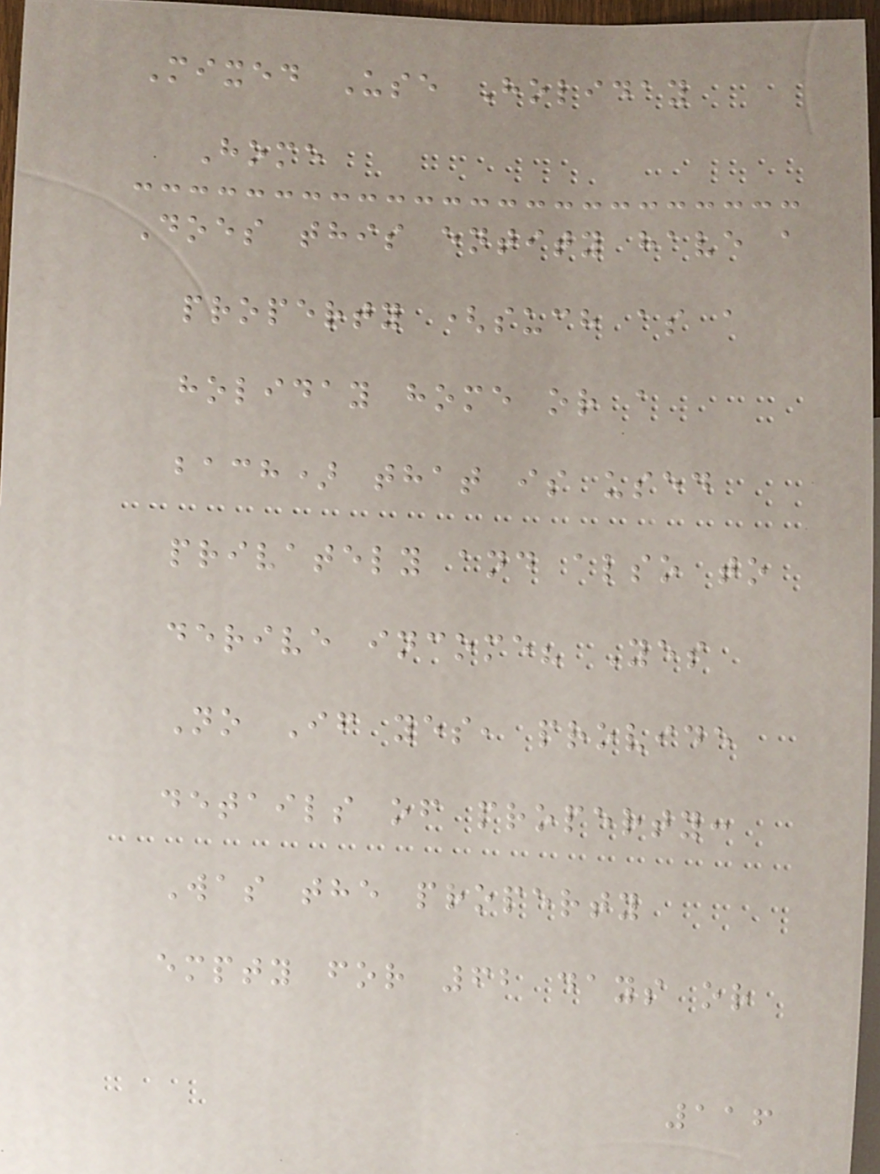Mixed Use Holiday
Home
Does this entity have a
property (such as a
holiday home or a
bach) that is used
privately and also to
derive income? Yes
No If yes, provide
details of property:
Was the property
empty for 62 days or
116
